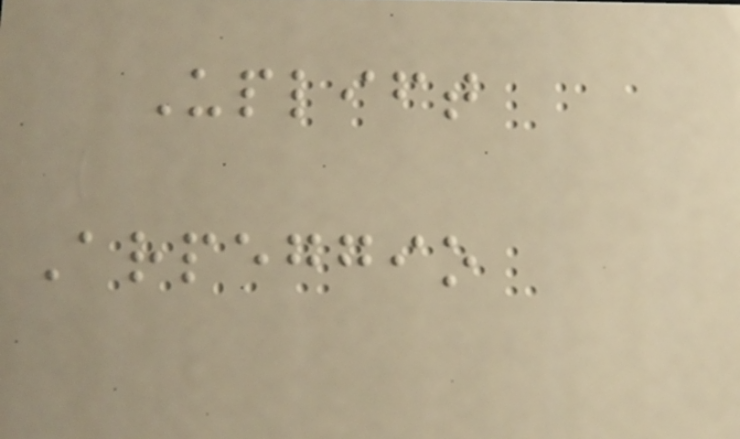Uplift
Arpeggio
